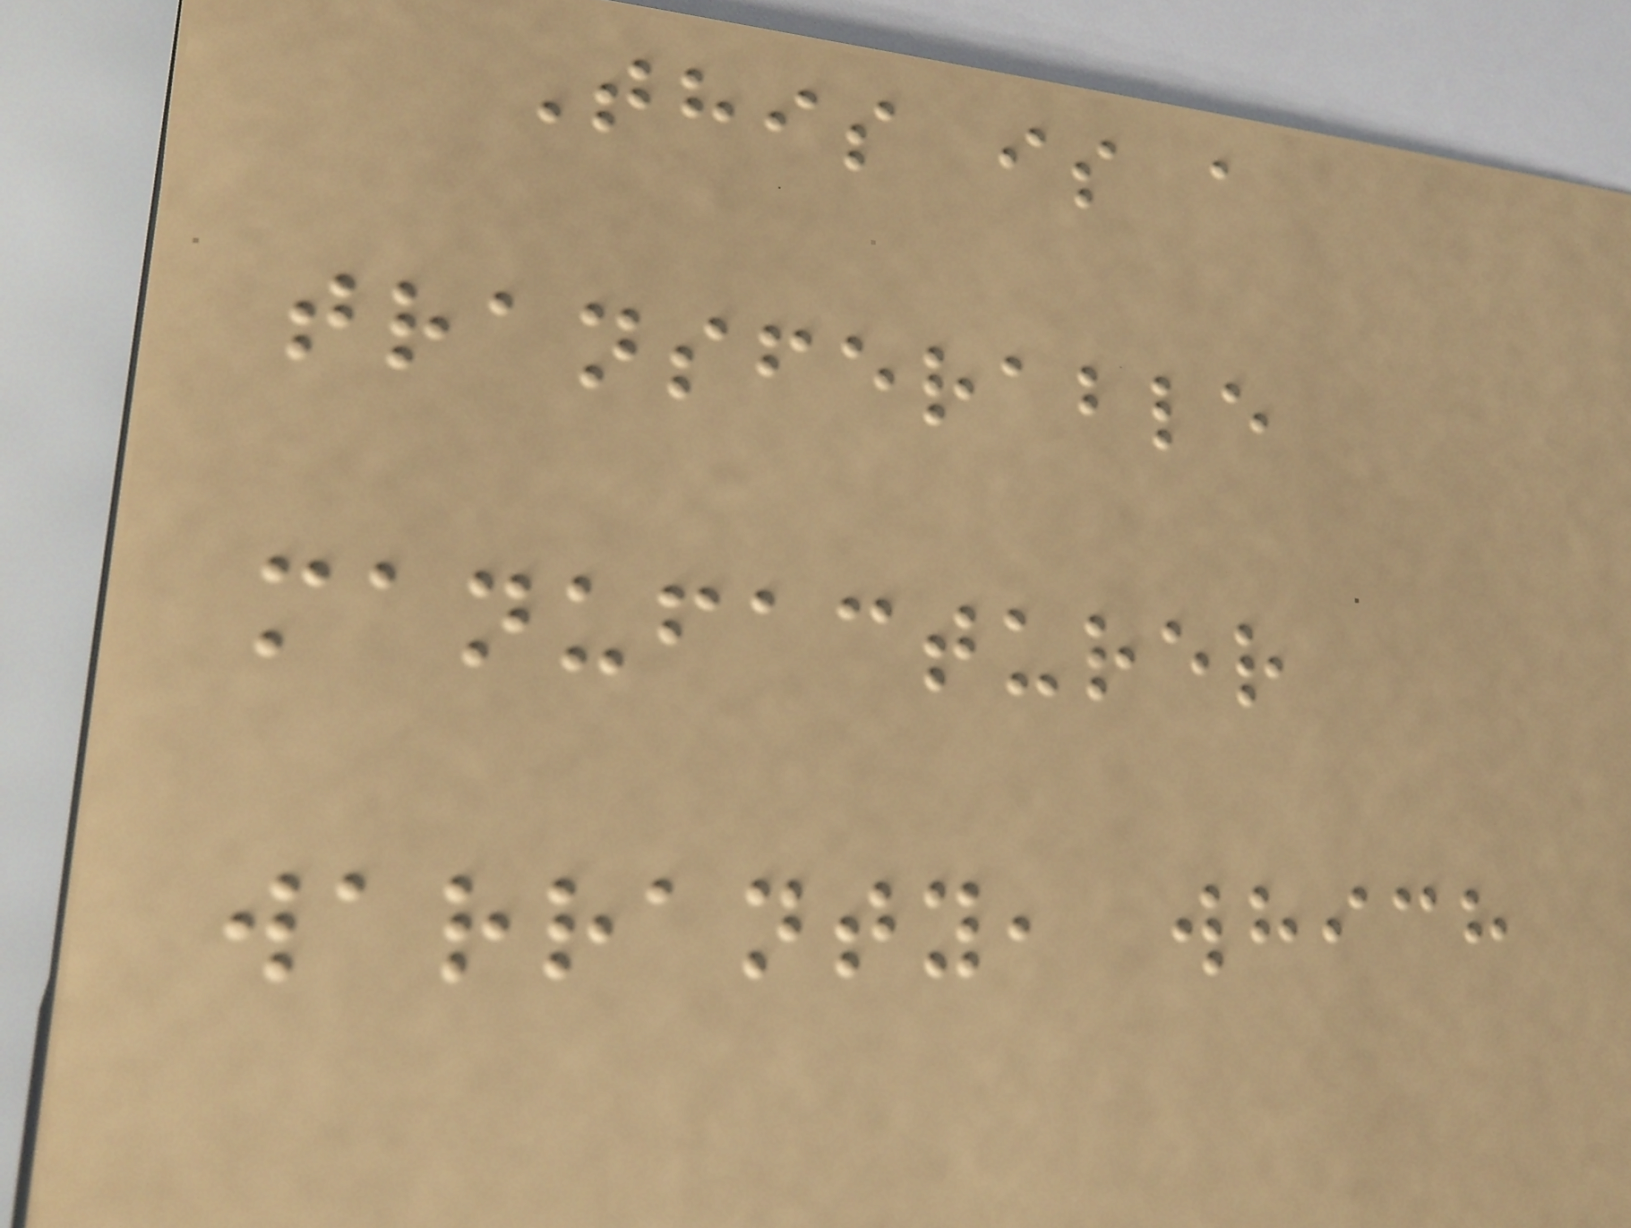This is a
transferable
manufacturer
warranty, which
